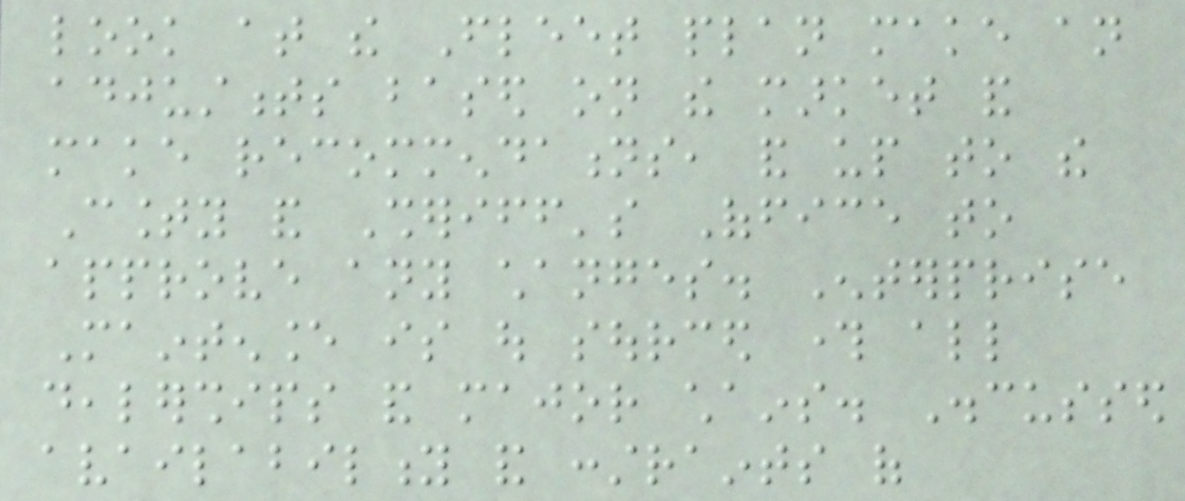look at the Fleet plan make an
adjustments based on the market and
make recommendations, and up to the
County and Sheriff's Office to
approve any changes. Enterprise
Maintenance is out sourced through all
dealerships and major chains. Discussed
availability and constraints of
